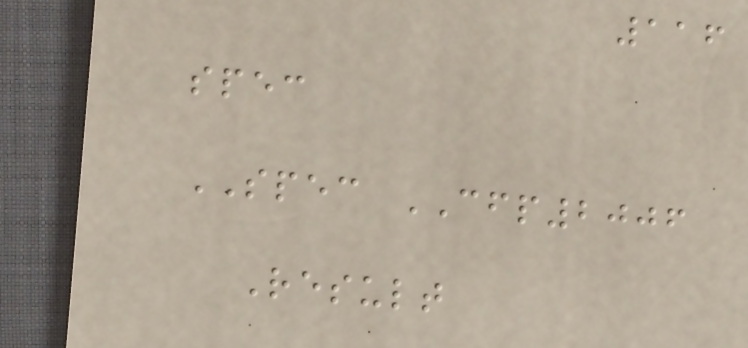116
spec
SPEC CFP2006
Result
